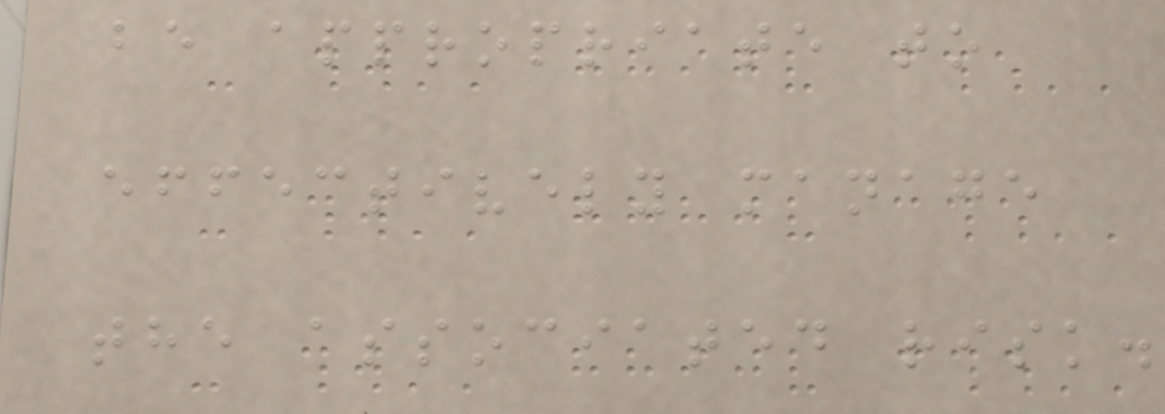be appropriate to
effectively manage
the associated risk.
